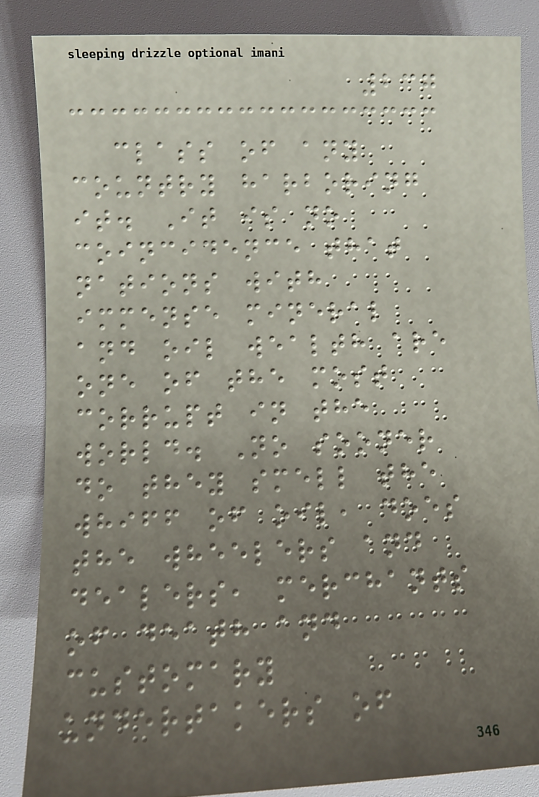237
class of any
country harboring
it. It is no
coincidence that
nations with
immense mineral
and oil wealth are
one of the most
corrupt in the
world. No sooner
do they smell the
whiff of oil, does
the wheelers and
dealers, merchants
of death and
customary
undertakers of
